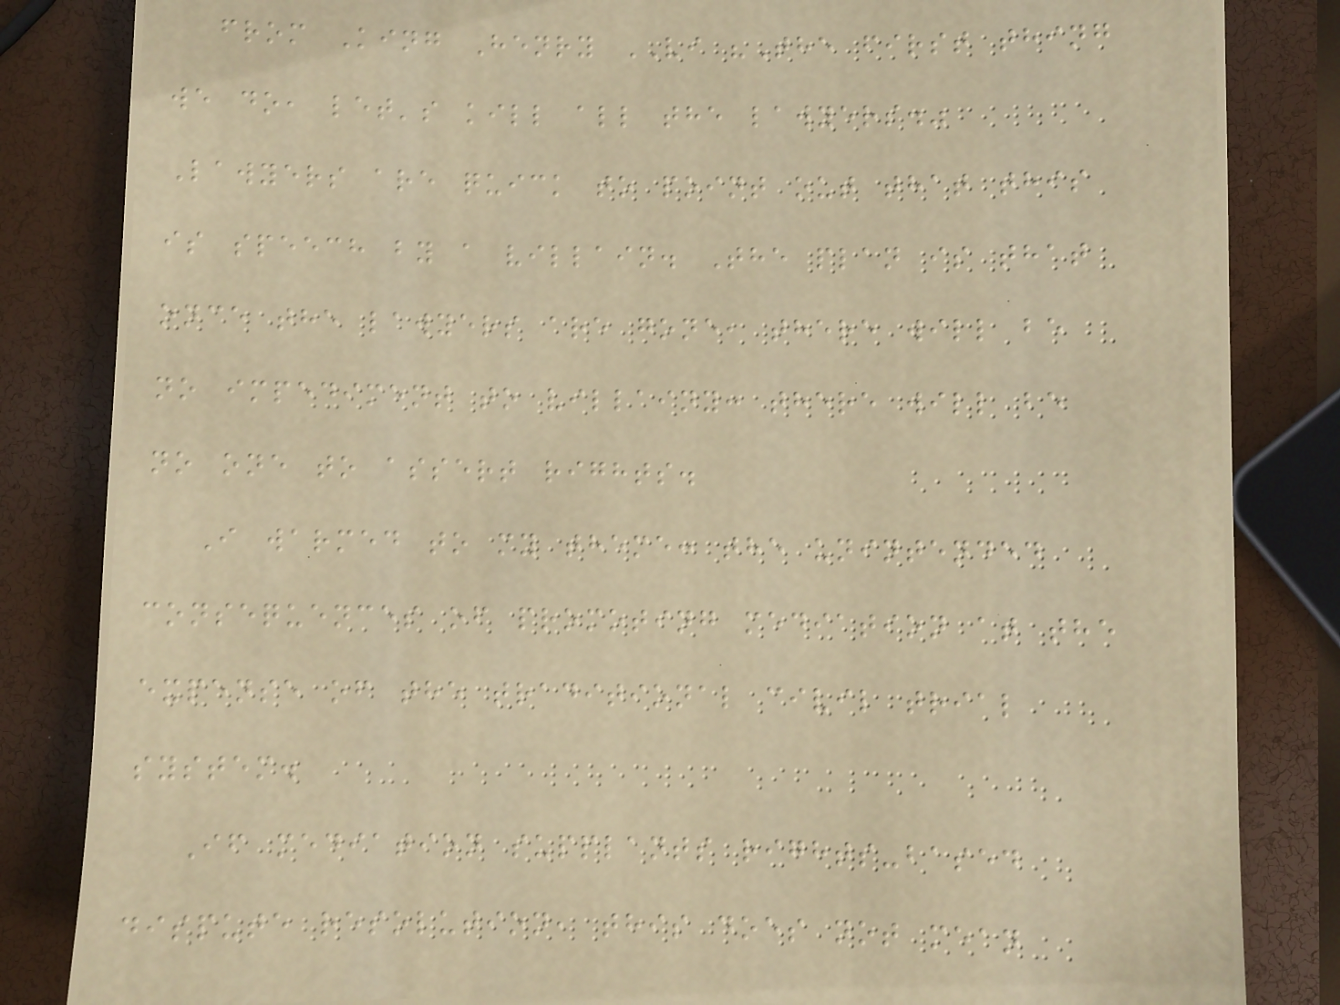from King Henry VI "The first thing
we do, let's kill all the lawyers."
Lawyers are quick to point out that this
is speech by a villain. The plan is that
once the lawyers are gone, there will be
no impediment to villainy: there will be
no one to assert rights.
I warmed to my theme: the unintended
consequences of promoting mediation at the
expense of the traditional civil trial
system.
If mediation supplants rights-based
dispute resolution, this does not mean
